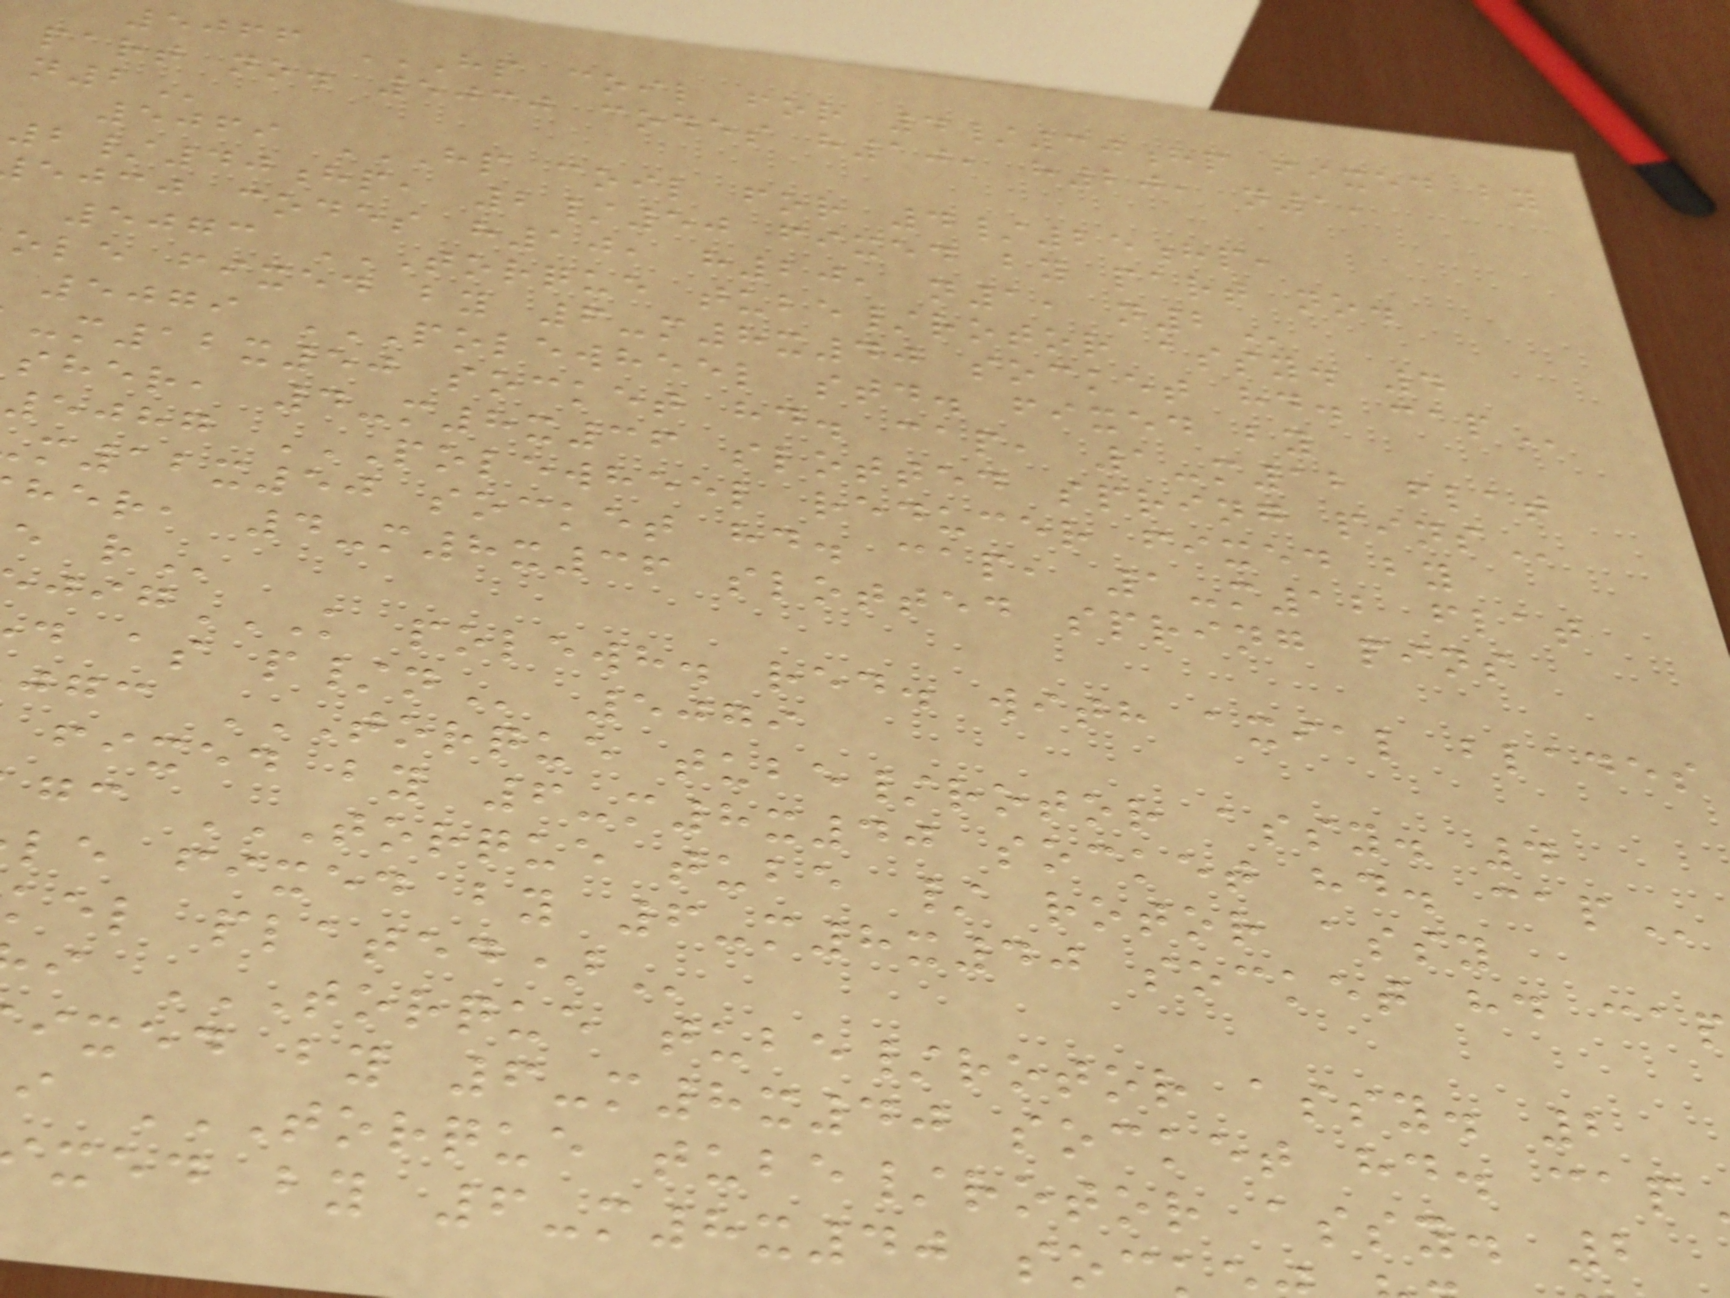5066 HP COIL FOR 4/30HP FIXED BY
part no. 5030 codes h10, h20, n1,
5069 HP COIL FOR 4/25HP,
2/40hp, 2/50 fixed by part no.
ejcj codes h10, h20, n1,
5073 TORQUE TUBE/ROTOR ASSY. 4
ole fixed by 6-m8x40 socket hd.
5079 POLEWHEEL STD. FIXED BY
-m12x50 socket hd. cap, 1-m12 flat
sher, 4-m8x36 slotted spring
5087 POLEWHEEL REDUCER FIXED BY
m12x50 socket hd. cap, 1-m12 flat
her, 4-m8x36 slotted spring pins
fixed by 6-m8x40 socket hd.
le fixed by 6-m8x40 socket hd
ixed by 6-m8x40 socket hd.
xed by 6-m8x40
